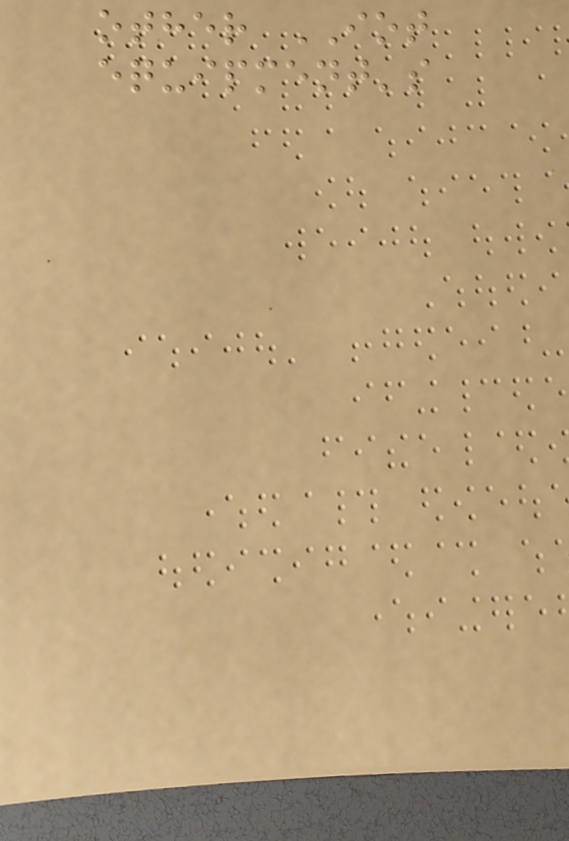other IOT
equipment's
